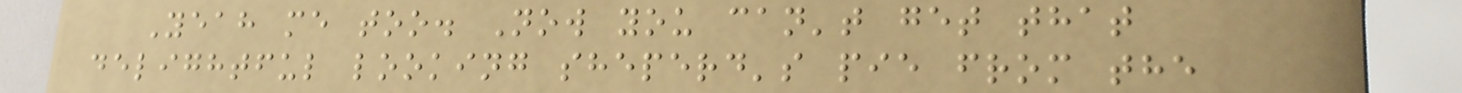Yeah me too. Now you can't get that
delightful looking sheperd's pie from the
